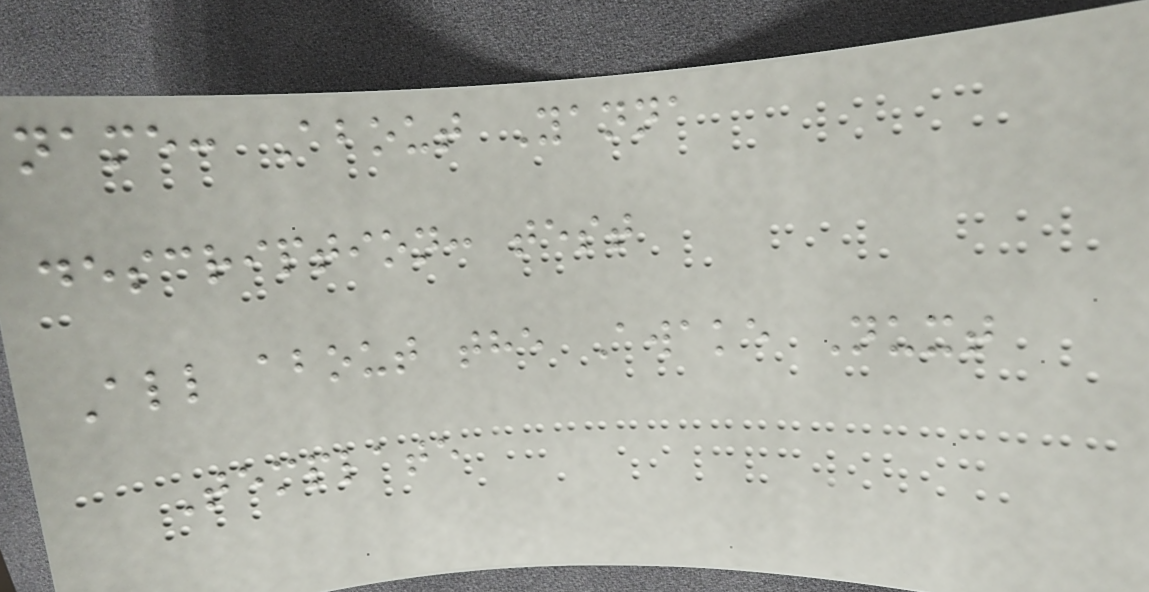name: About Yanna
description: test
All about the Awake Nuxt
Template
